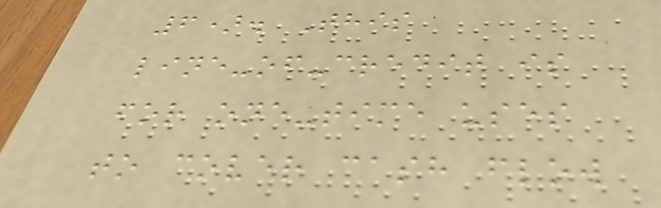6). This
line-of-credit is
for one-time uses
to cover cash flow
